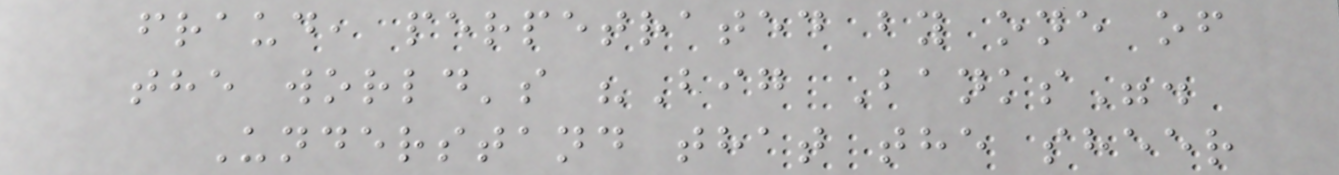fraud, perpetrated by one of
the world's "Big Banks".
Understand that the sheer
